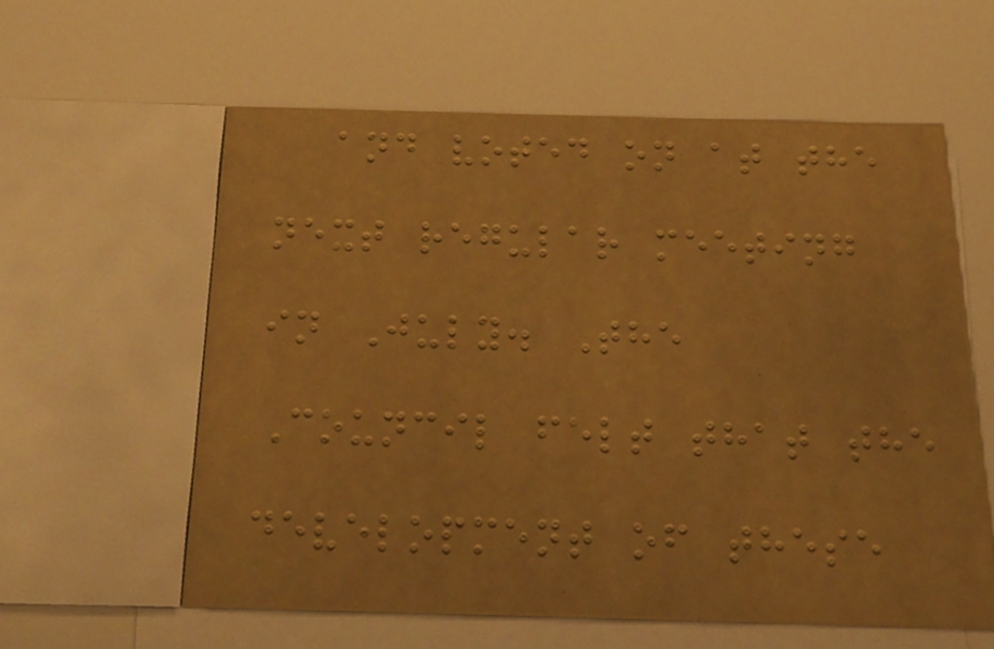and voted on at the
next regular meeting
in July. The
Council felt that the
development of these
